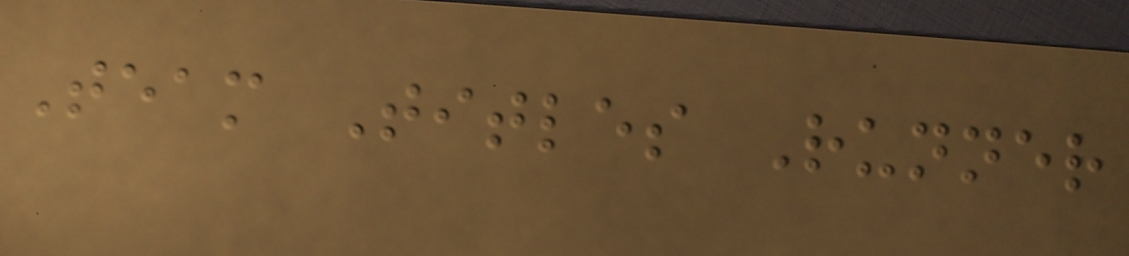Team Titles Runner
